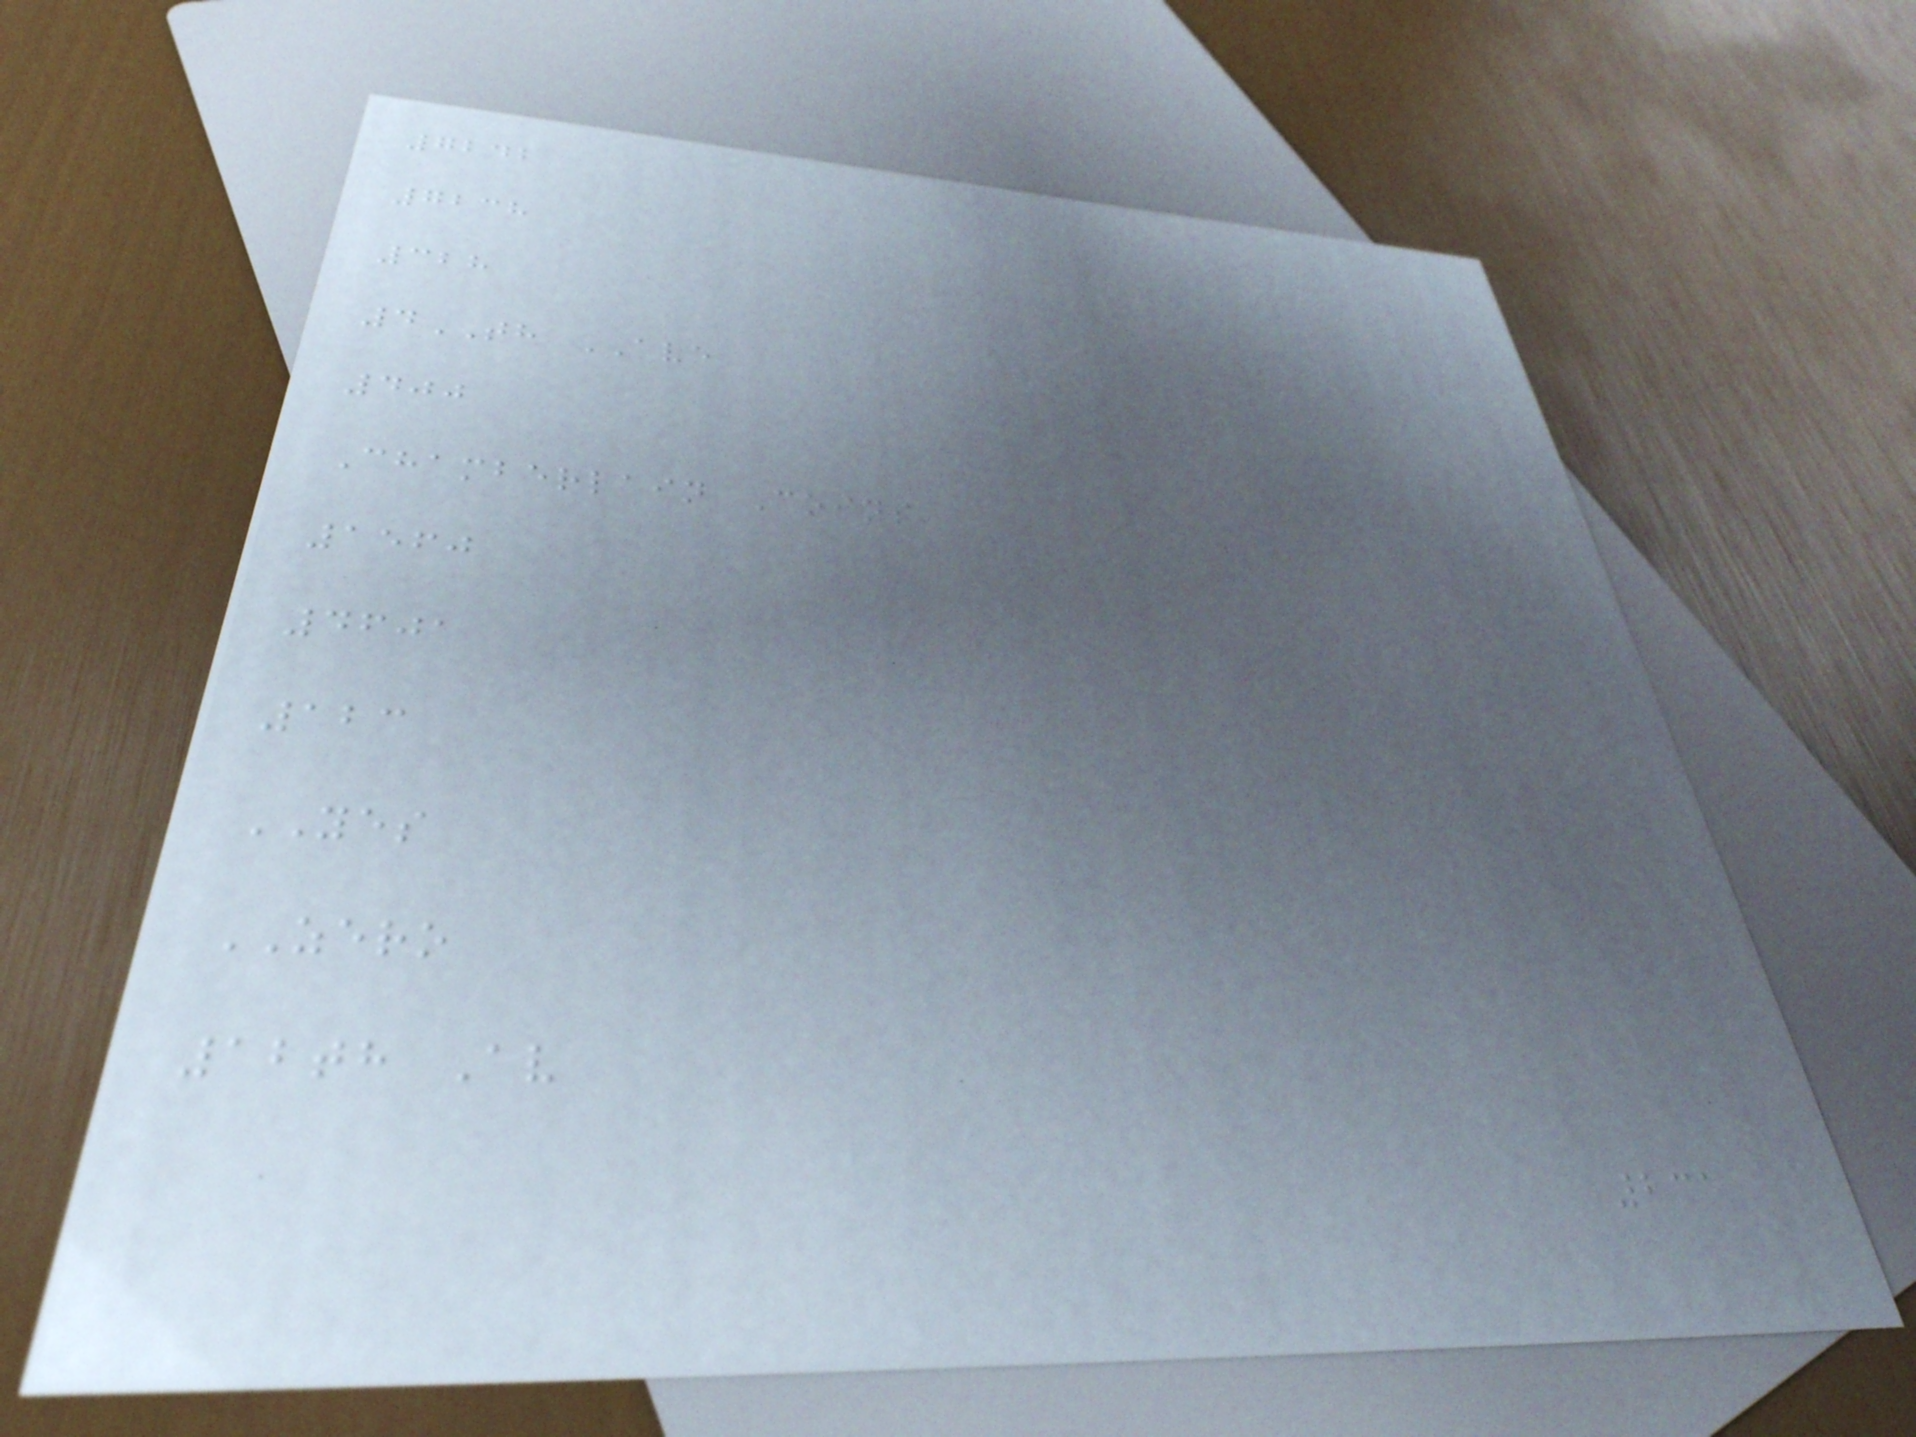7242
7238
328
4TH AVE
400
Chamberlain Coins
1560
4601
123
YES
ZERO
12th Av
231
